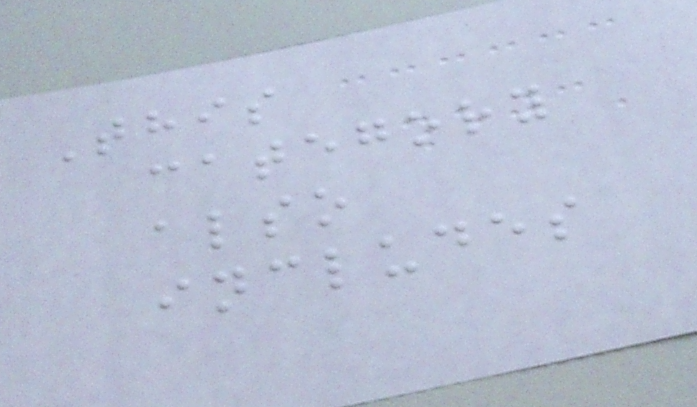This
category
also
includes
